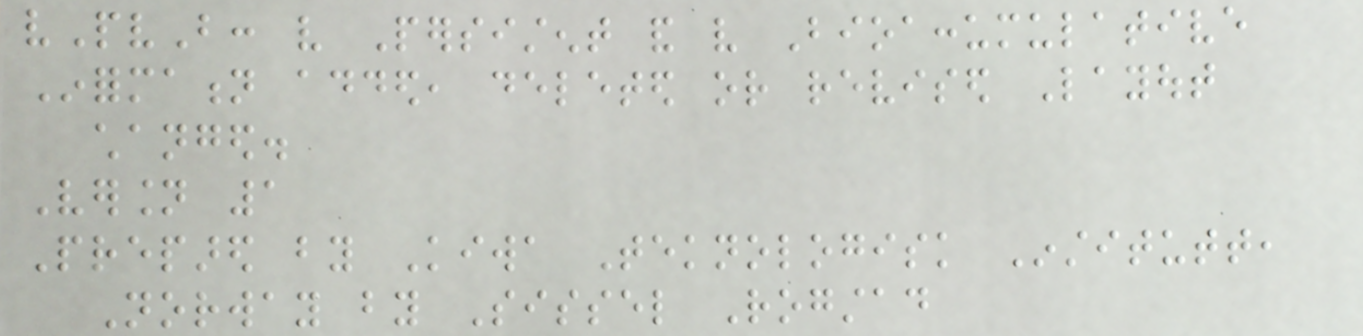vPvB: very Persistent and very Bioaccumulative
Information added, deleted or revised Layout
changed.
Version 1
Prepared by Kiwa Teknologisk Institutt,
Norway by Sissel Rogstad
